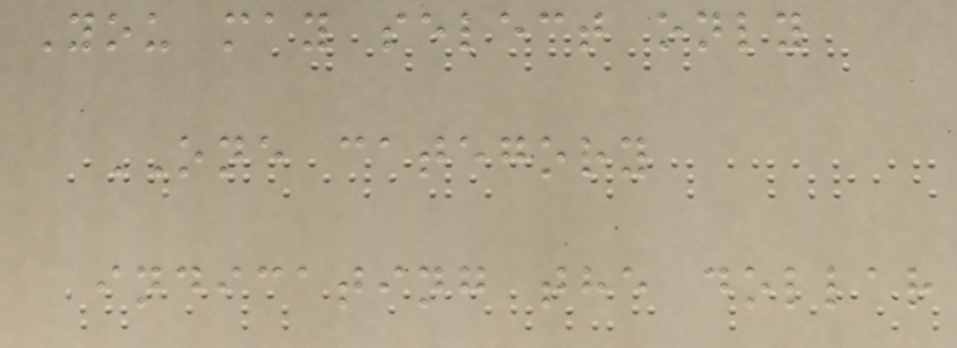You may select only
ONE category
indicating the dollar
